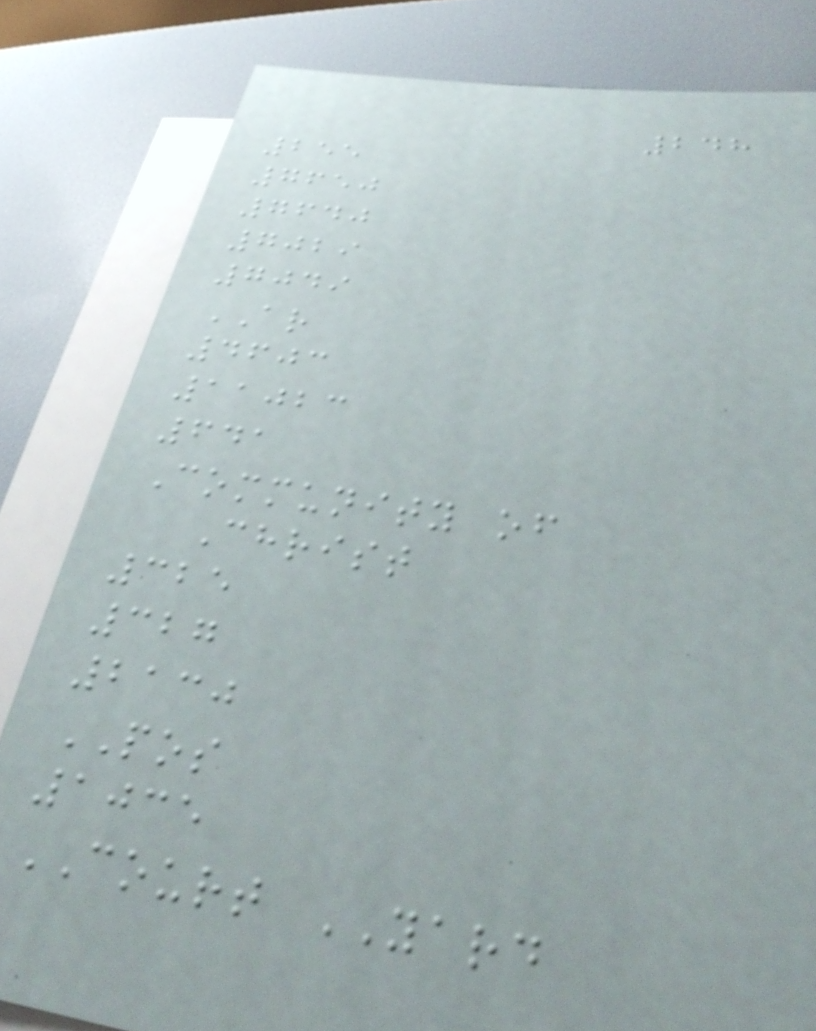248
255
7650
7640
7029
7049
AR
4603
11023
641
Community of
Christ
325
327
2130
POS
1035
COURT YARD
